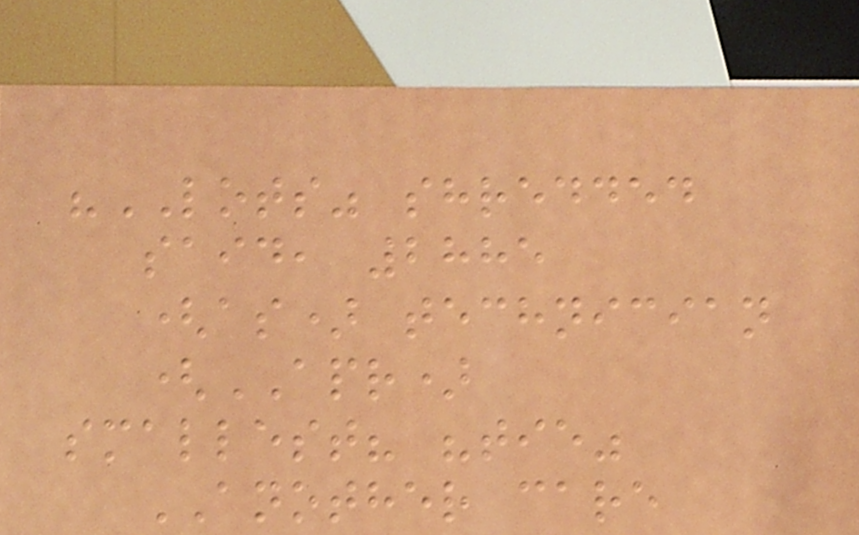"LOTS" shredded
said, 2885
(as) technician
(APR)
smallest? "tie"
ANOTHER care
